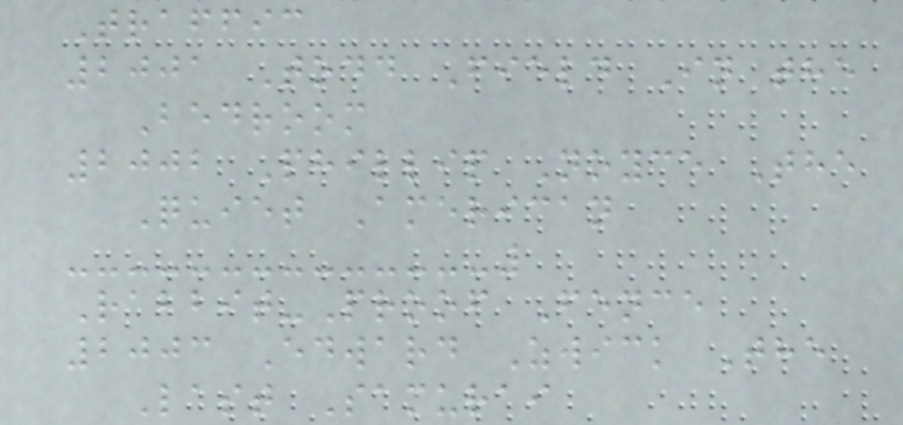Traffic
2001 Todd Field In the
Bedroom
2002 Phillip Noyce The
Quiet American
Rabbit-Proof Fence
2003 Edward Zwick The
Last Samurai
